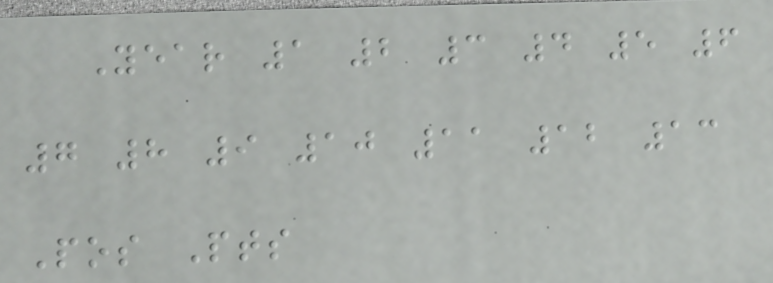Year 1 2 3 4 5 6
7 8 9 10 11 12 13
Pos Pts
